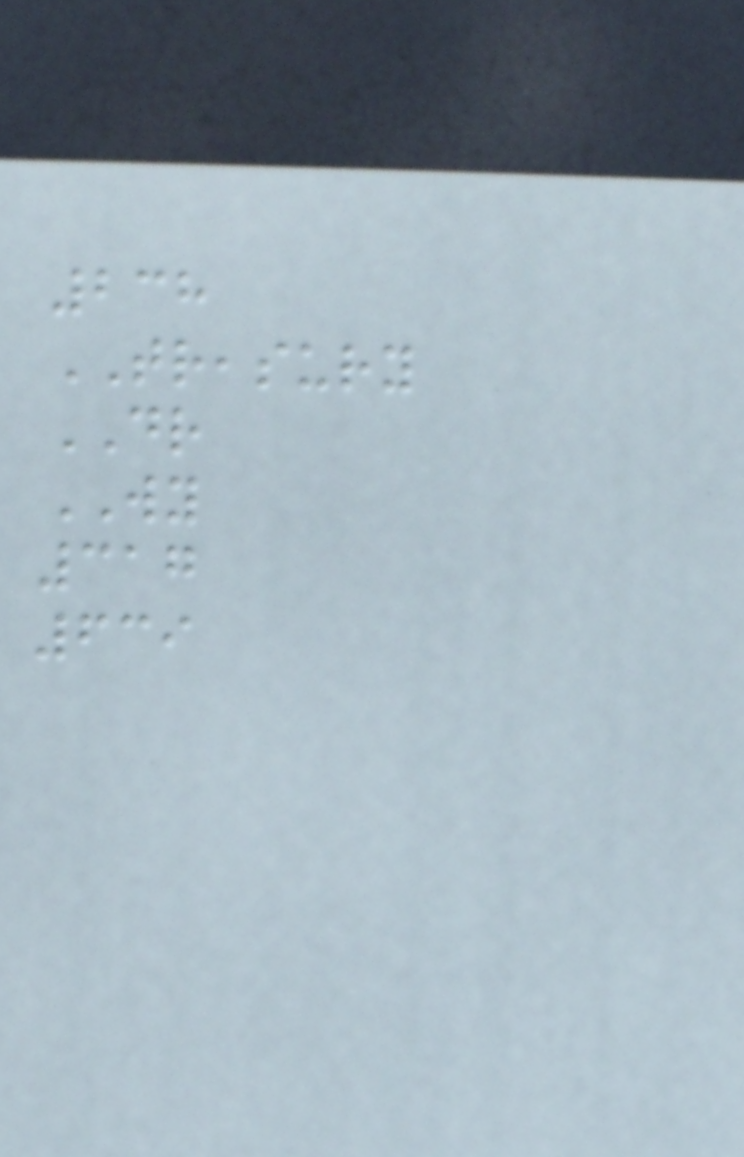238
TREASURY
DR
WY
317
639
